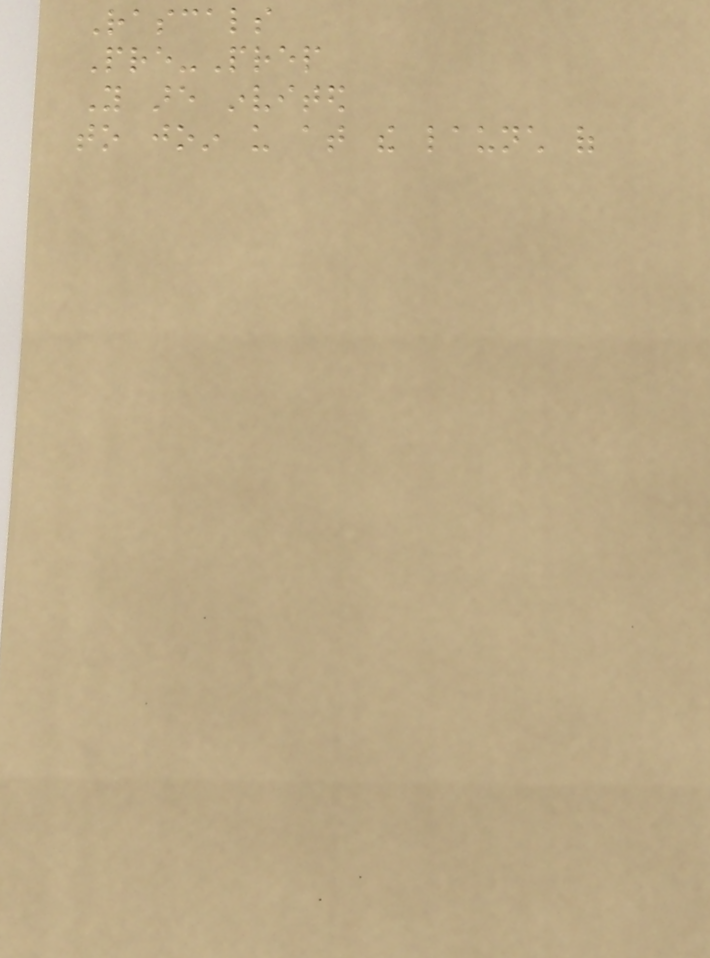Rascals
Pre-Prep
You are invited
to join us at the launch of
